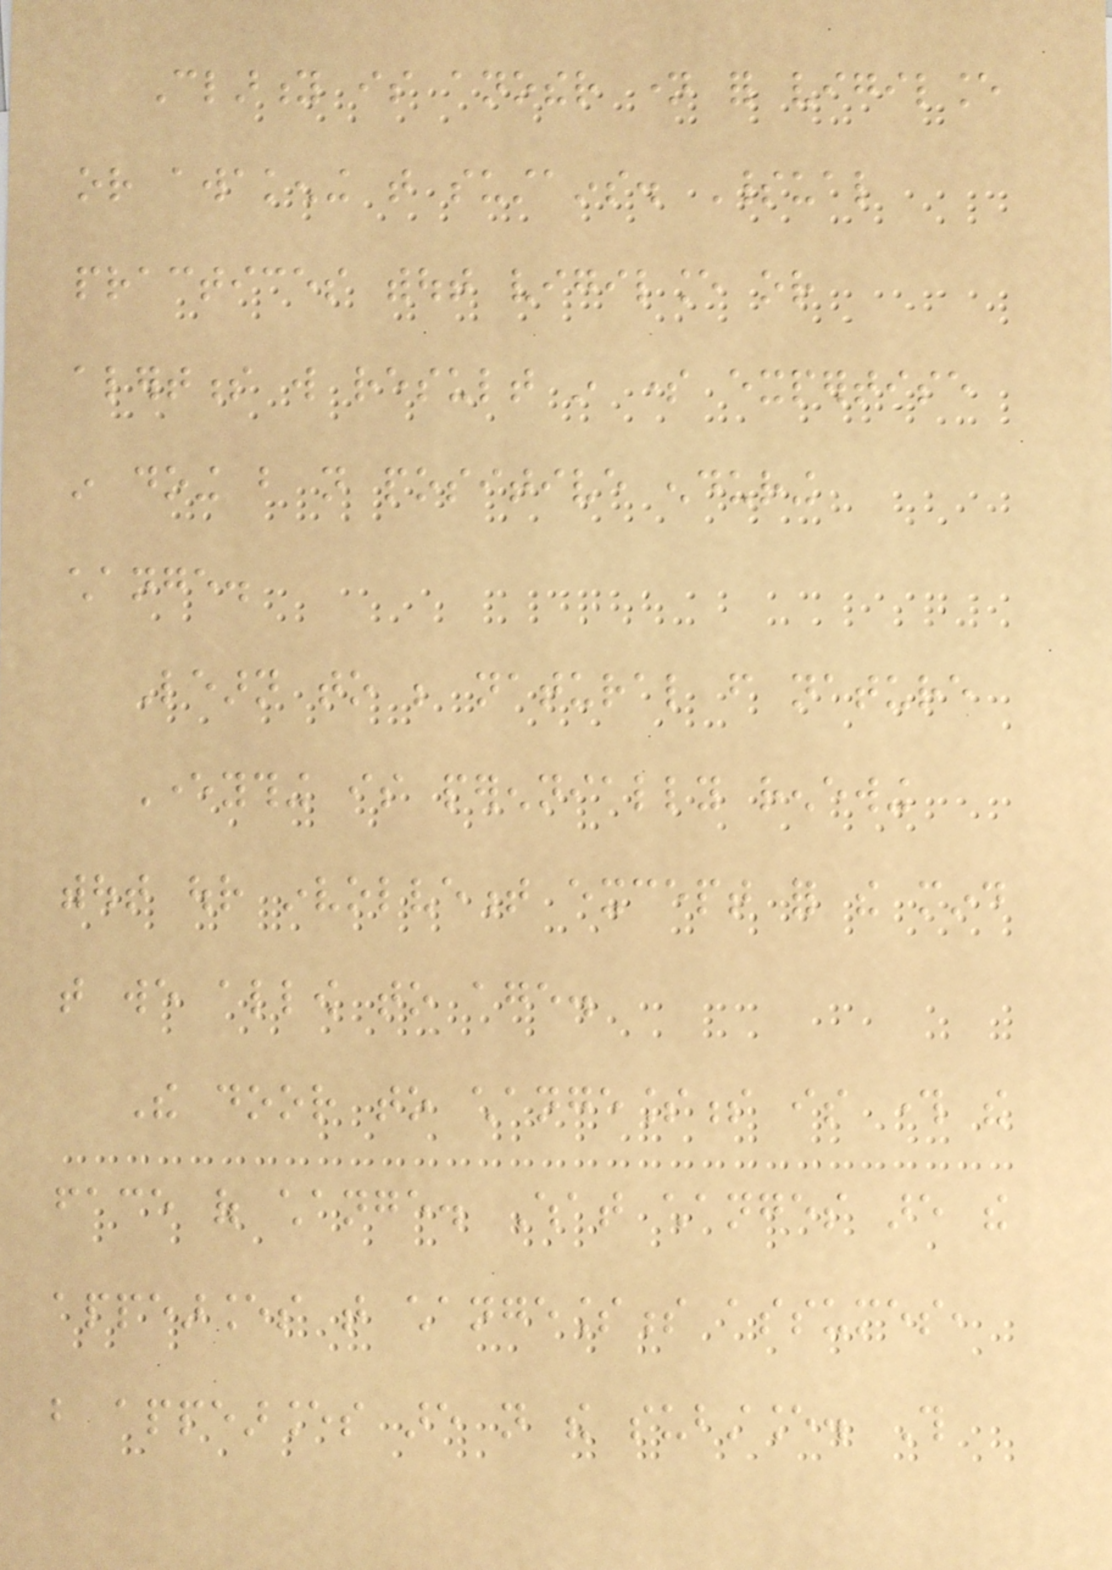Clarity is another name for vigilance
or awakening that sustains. Spiritual
practices without vigilance or
alertness will result in some expertise
in doing but not positive enduring
change.
Learn to be natural from nature
Everything is perennially renewing
without our involvement except for the mind
that we allow to age.
The door to changelessness is through the
face of change. What changes are the
appearances that changelessness assumes,
but appearances are not the substance. This
